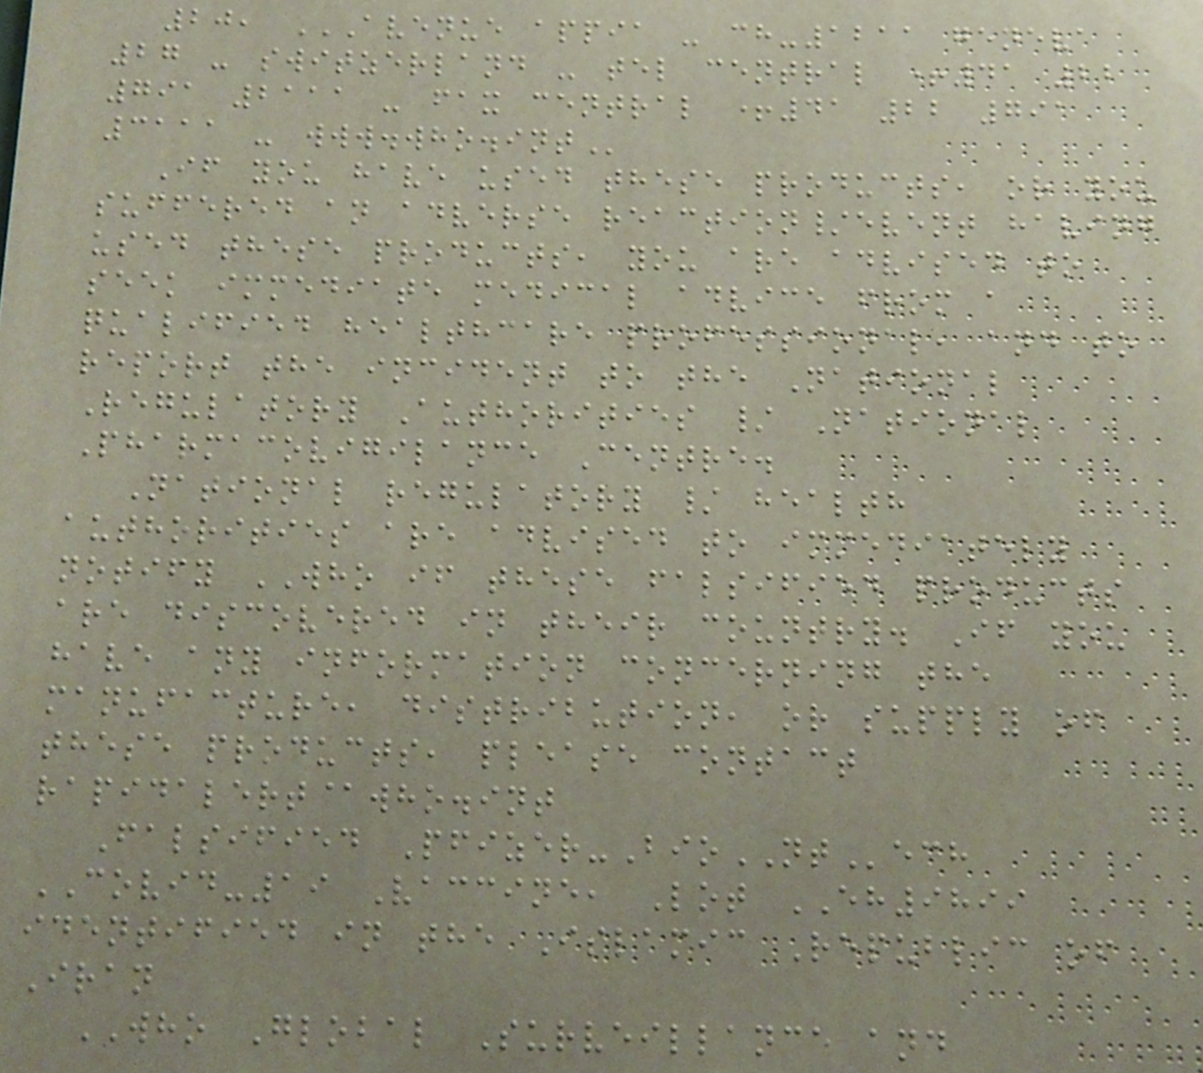20, AVENUE APPIA - CH-1211 GENEVA
27 - SWITZERLAND - TEL CENTRAL +41 22
791 2111 - FAX CENTRAL +41 22 791
3111 - WWW.WHO.INT
If you have used these products, or you
suffered an adverse reaction/event having
used these products, you are advised to
seek immediate medical advice from a
qualified healthcare professional, and to
report the incident to the National
Regulatory Authorities / National
Pharmacovigilance Centre.
National regulatory / health
authorities are advised to immediately
notify WHO if these falsified products
are discovered in their country. If you
have any information concerning the
manufacture, distribution, or supply of
these products, please contact
rapidalert@who.int
Falsified Pfizer-BioNTech
COVID-19 Vaccine, Lot EH9899
identified in the Islamic Republic of
Iran
WHO Global Surveillance and
